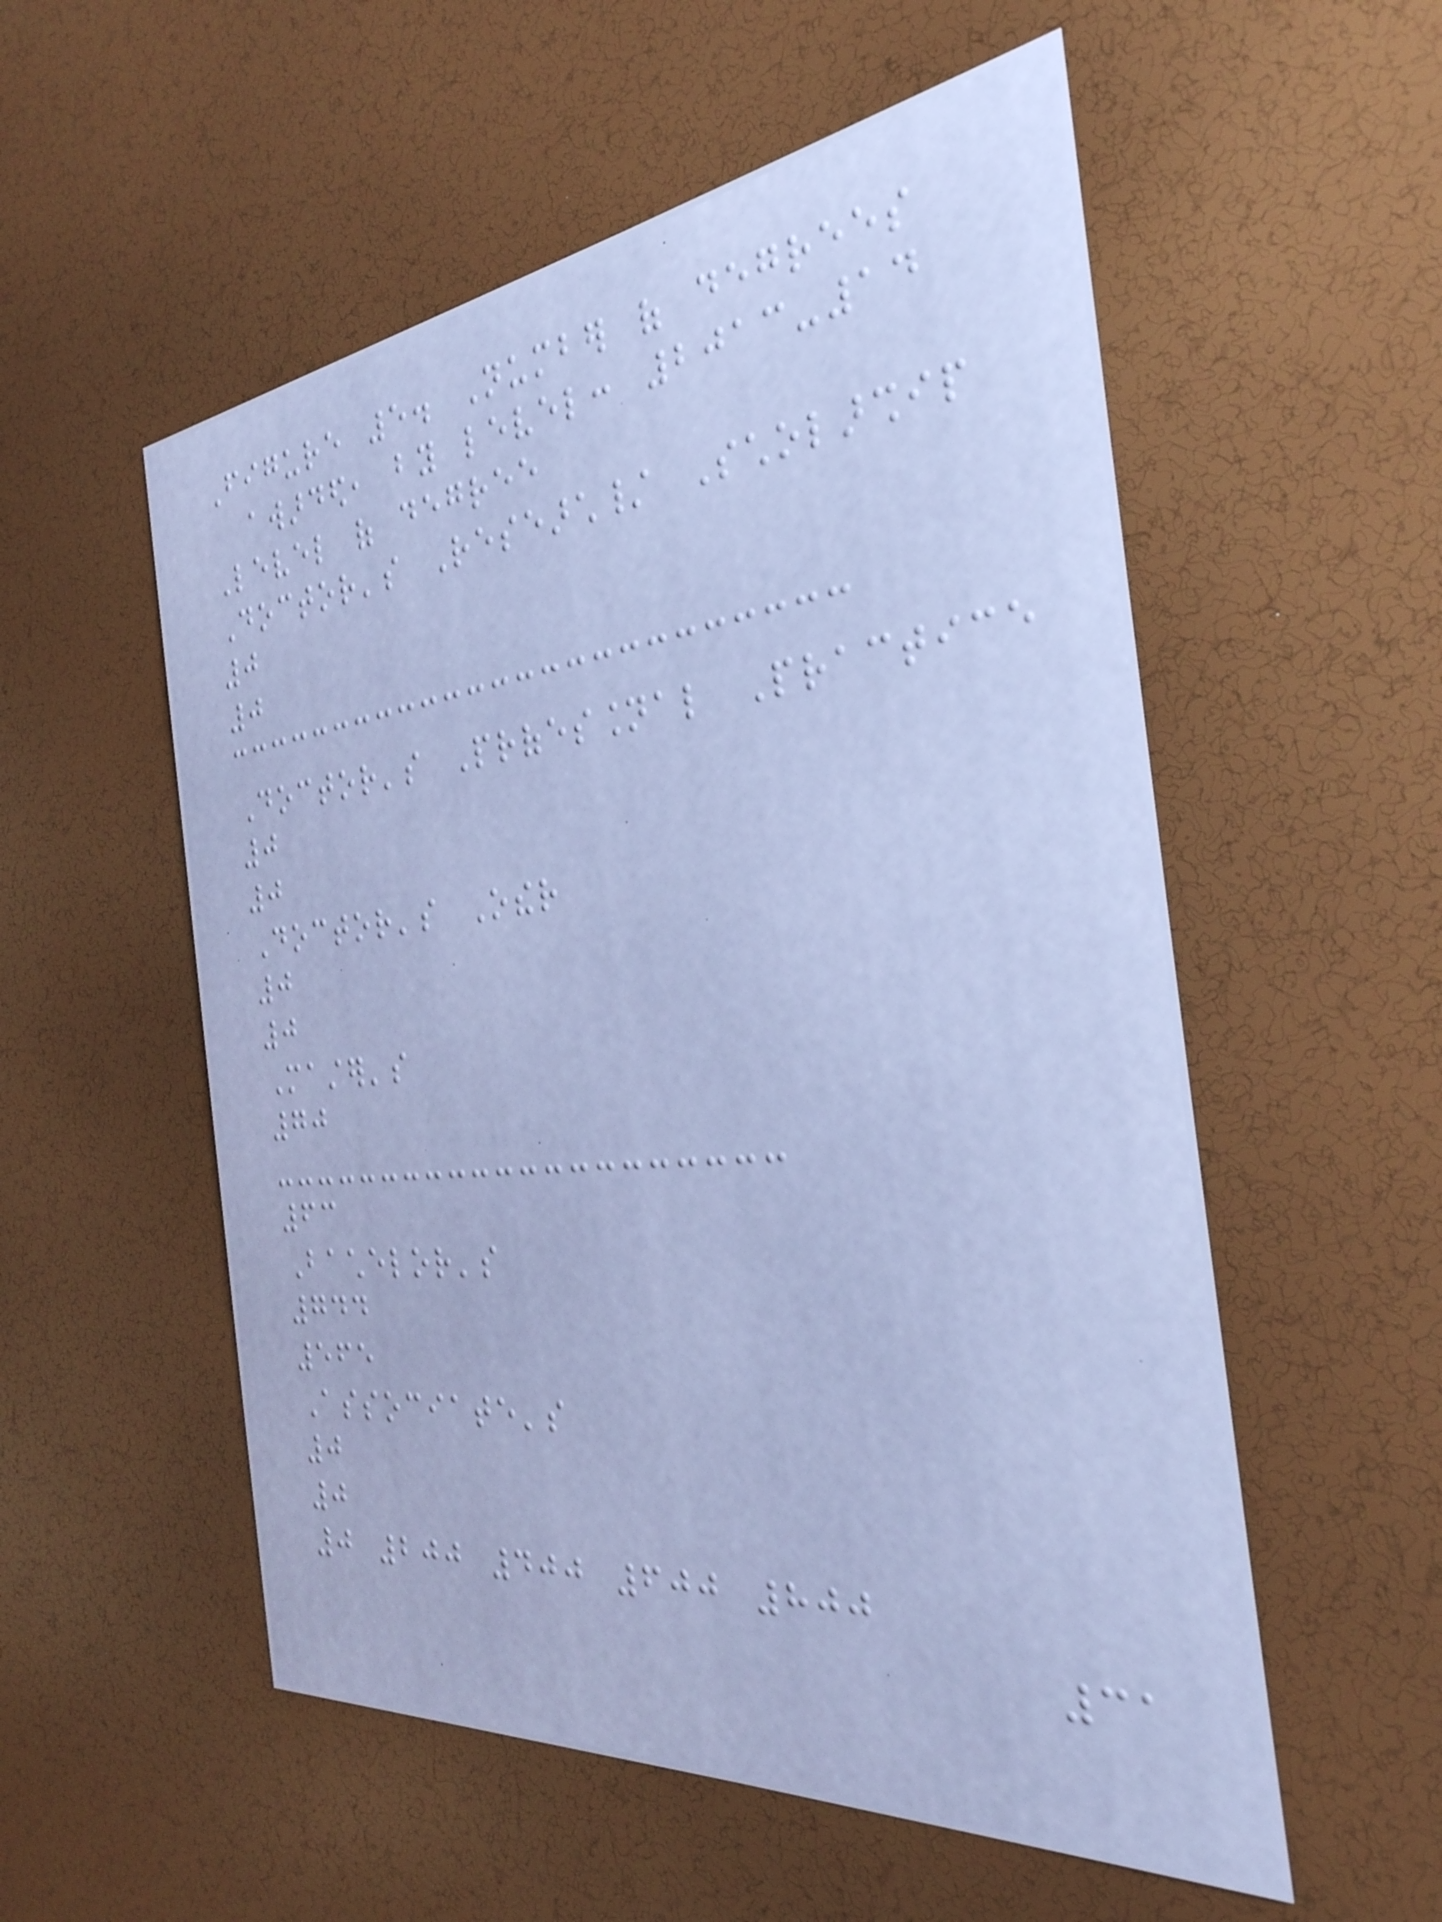Figure 5. Number of degrees
awarded, by level: 2013-14
Level of degree
Doctor's Research/ Scholarship
0
0
Doctor's Professional Practice
0
0
Doctor's Other
0
0
Master's
70
63
Bachelor's
744
565
Associate's
0
0
0 200 400 600 800
31
